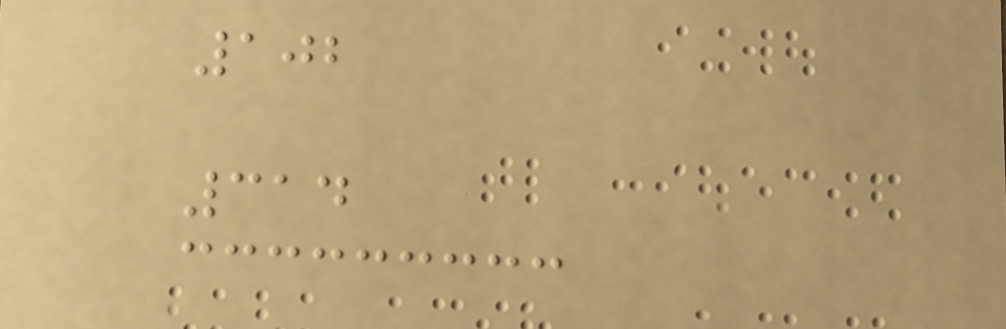102
314
